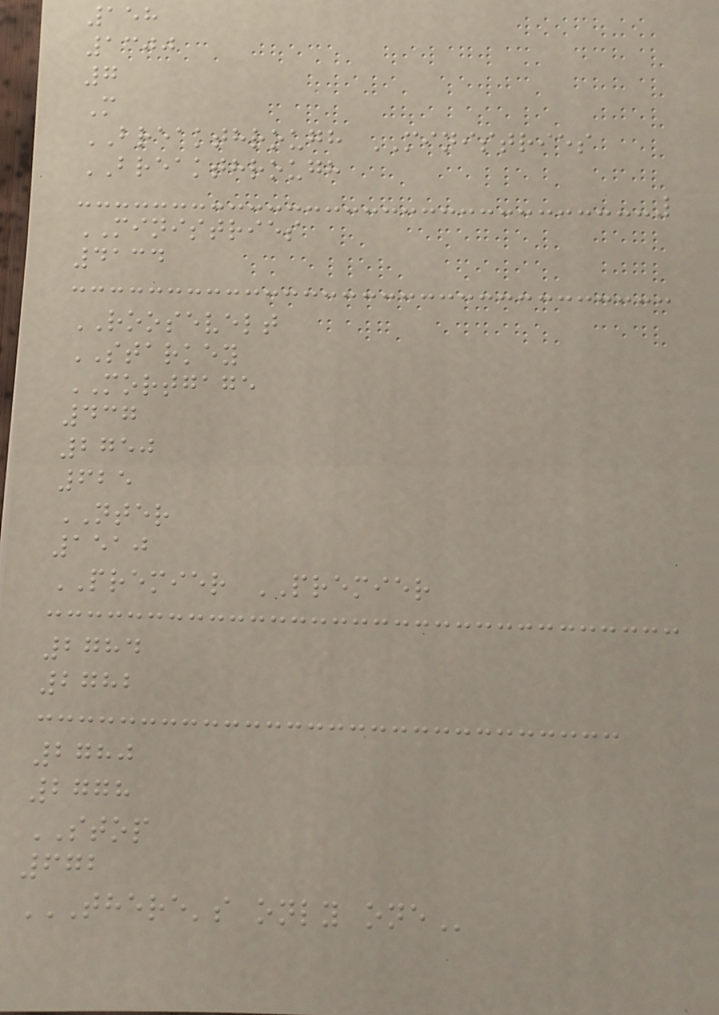158
1300
7
M
BREAKTHROUGH MINISTRIES
BREAKTHROUGH
MINISTRIES
4134
ROOSEVELT
STARKEY
MORTGAGE
437
2750
625
NTER
1510
PREMIER PREMIER
2784
2782
2780
2778
STOP
672
THERE'S ONLY ONE
